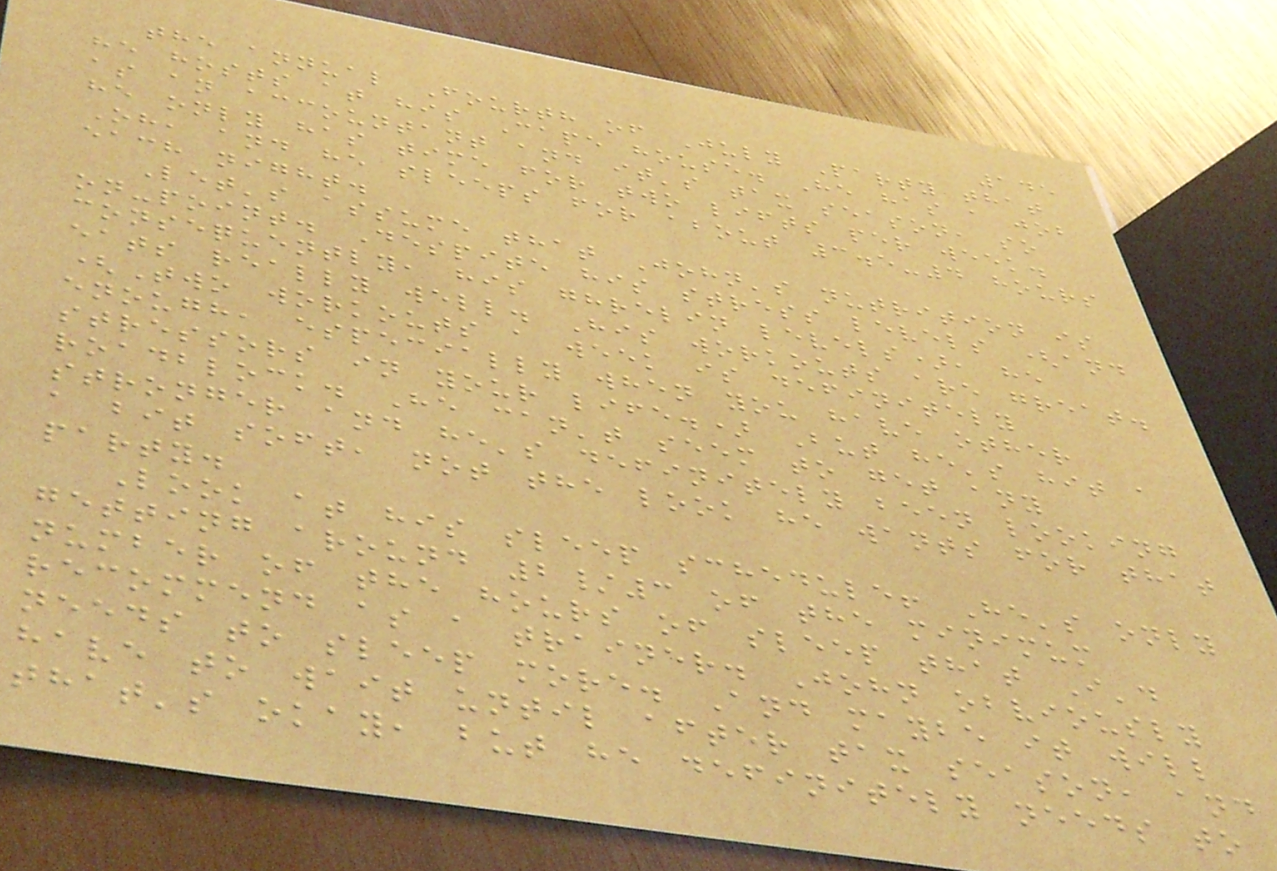145
the annual Fourth of July Party that
he hosts at his Cape house. He has a job
as an accountant and it's tax season, so
he only has time for two lifts per week.
Oh, and he sleeps for about 3.5-4 hours
each night.
Let's assume that John's nutrition is
on-point. Despite his stress levels (and
consequently, his ghrelin levels), he
eats really well. His workouts are great.
(Two workouts a week is definitely
enough, especially when you have other
stressors in your life.) But he's hit a
roadblock. He can't seem to get any
stronger and he's definitely been looking
a bit soft, not the look he wants for that
party.
Look at his sleep schedule! He's only
getting around 2/3 of the minimum
number of the hours of sleep that I'd
recommend as a trainer. John obviously
needs to sleep more. And maybe it will
have to wait until after tax season, and
that's okay, but he definitely needs to
